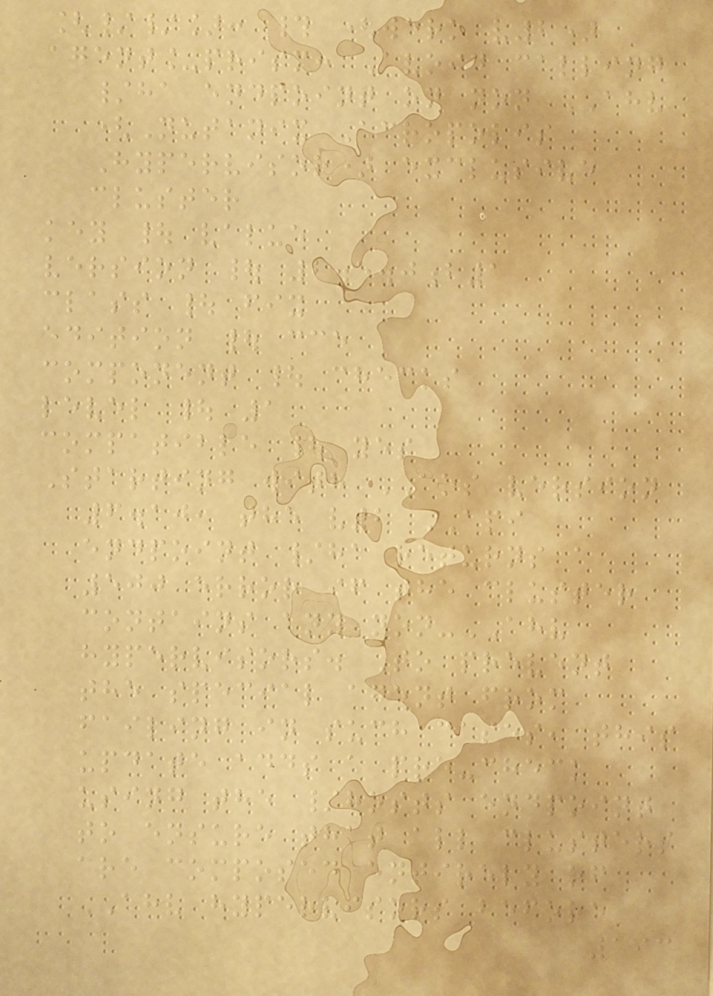[//]: # (werk v2)
agent_prism: Avoid calling
/ha endpoint on non AHV
(Nutanix Acropolis
Hypervisor) exclusive
cluster
key | value
version | 2.5.0b1
class | fix
edition | cce
component | checks
level | 1
compatible | yes
Starting with AOS version
6.10, the v2 API
endpoint /ha returns a
500 error if the cluster
contains any non-AHV
hypervisors. To prevent
the special agent from
failing in such cases, this
update adds a pre-check
using the /hosts endpoint
to ensure that all clusters
are composed entirely of
AHV hypervisors before
193
